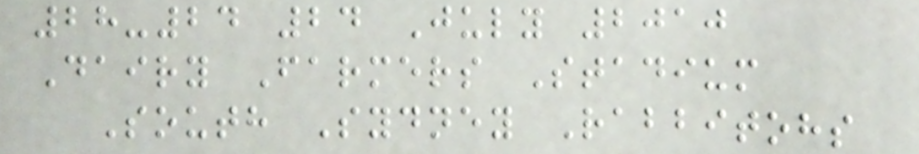28-24 24 July 2010
Dairy Farmers Stadium
South Sydney Rabbitohs
